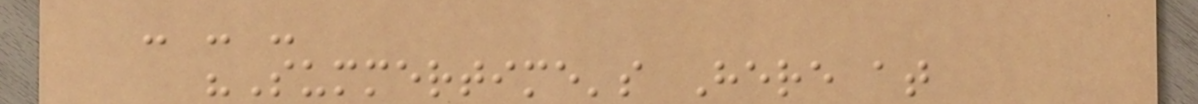- - -
"Summertime's Here at
